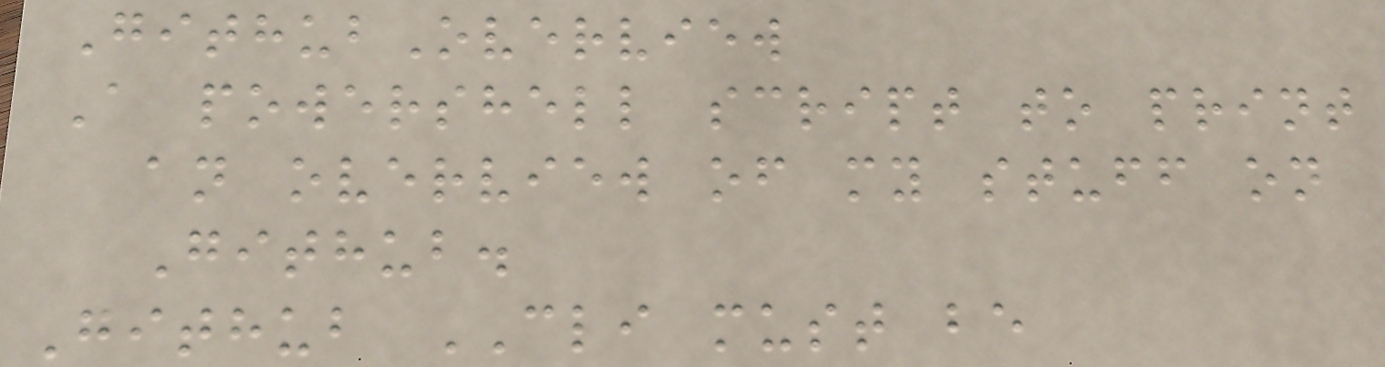GithubOverview
A powershell script to print
an overview of my stuff on
Github.
Github CLI must be
